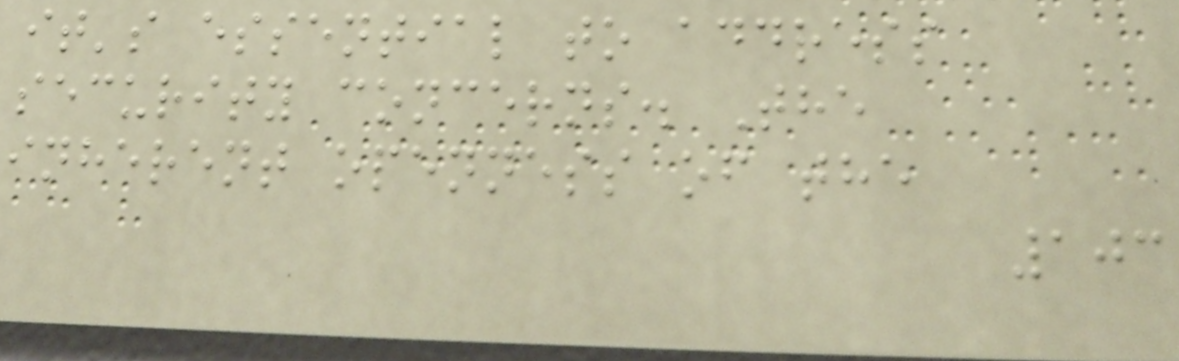it's essential to address
security concerns. The
inherent openness of the
103
